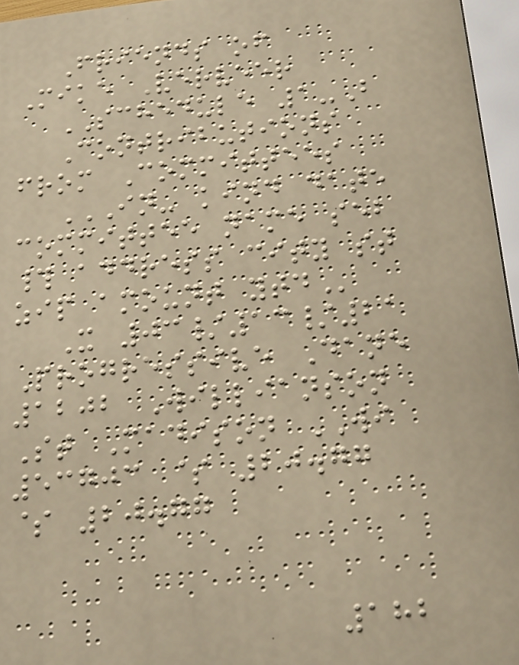Friends of
Mike Verveer
SCHEDULE 1-B
Contributions
from Committees
IN- KIND DATE
COMMITTEE NAME SEB
# ADDRESS CITY ST
ZIP AMOUNT YTD
X 03/13/21
Progressive Dane
1202 Willianson
St Madison WI
53703 $ 20.77
$ 20.77
182
